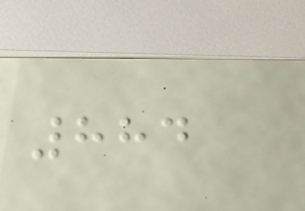884
